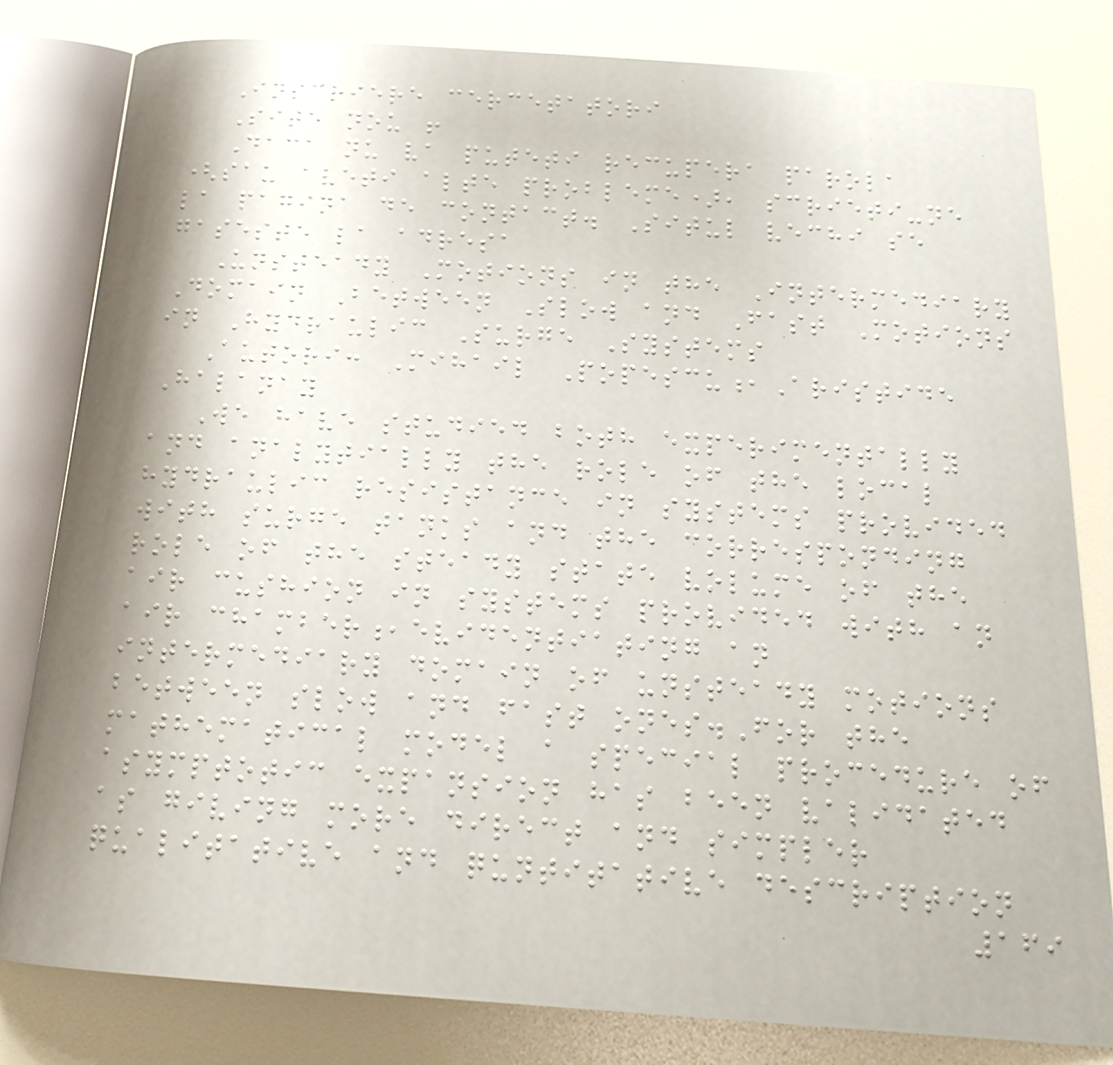Inscriere cercetatori
Site nou !
Daca nu va puteti recupera parola
(sau aveti alte probleme), scrieti-ne
la pagina de contact. Situl vechi se
gaseste la adresa
Unsteady Motions in the Intermediary
Domain Between Slow and Fast Motions
in Hydraulic Surge Systems
Autori: Mihail Popescu,Aristide
Halanay
We have studied both experimentally
and analytially the role of the local
hydraulic resistance in systems provided
with surge tanks and the corresponding
role of the steady state volume of the
air cushion in systems provided with an
air chamber,evidentiating an
intermediary domain of unsteady motions
between slow and fast ones.For the
mathematical model a special procedure of
asymptotic expansion has been validated
as giving more direct and simpler
qualitative and quntitative description
169
